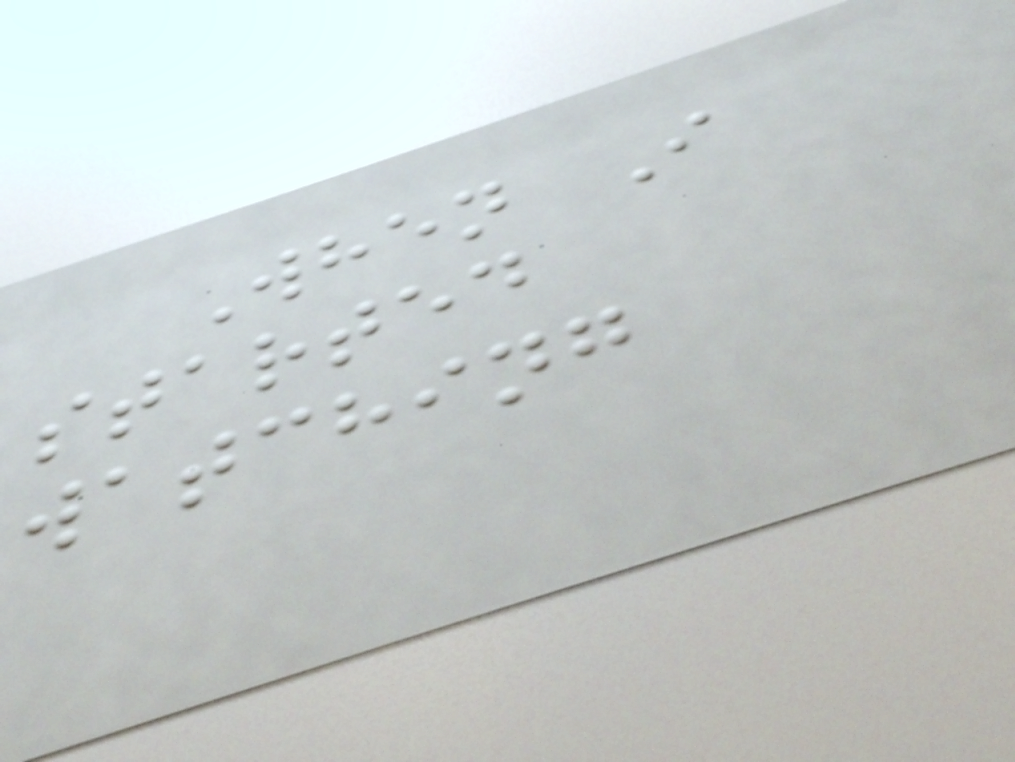When I
started
watching
